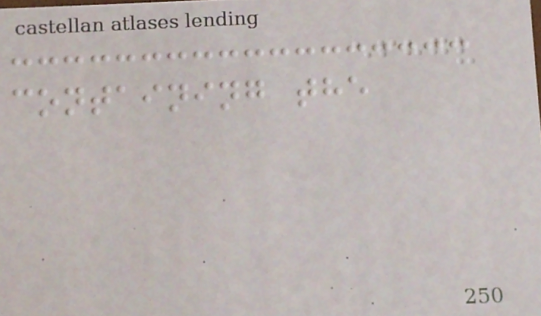containing the
